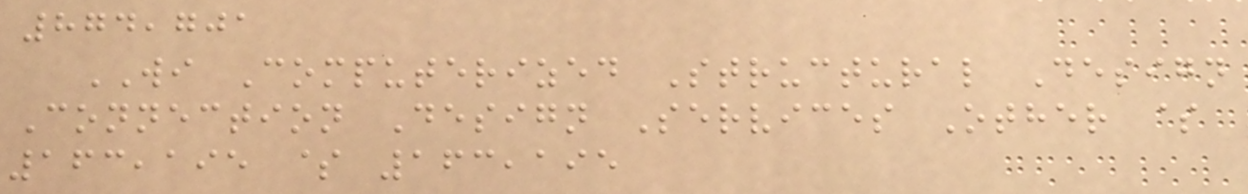874,701
WI Computerized Structural Design
Connection Design Services Other $
163,195 $ 163,195
